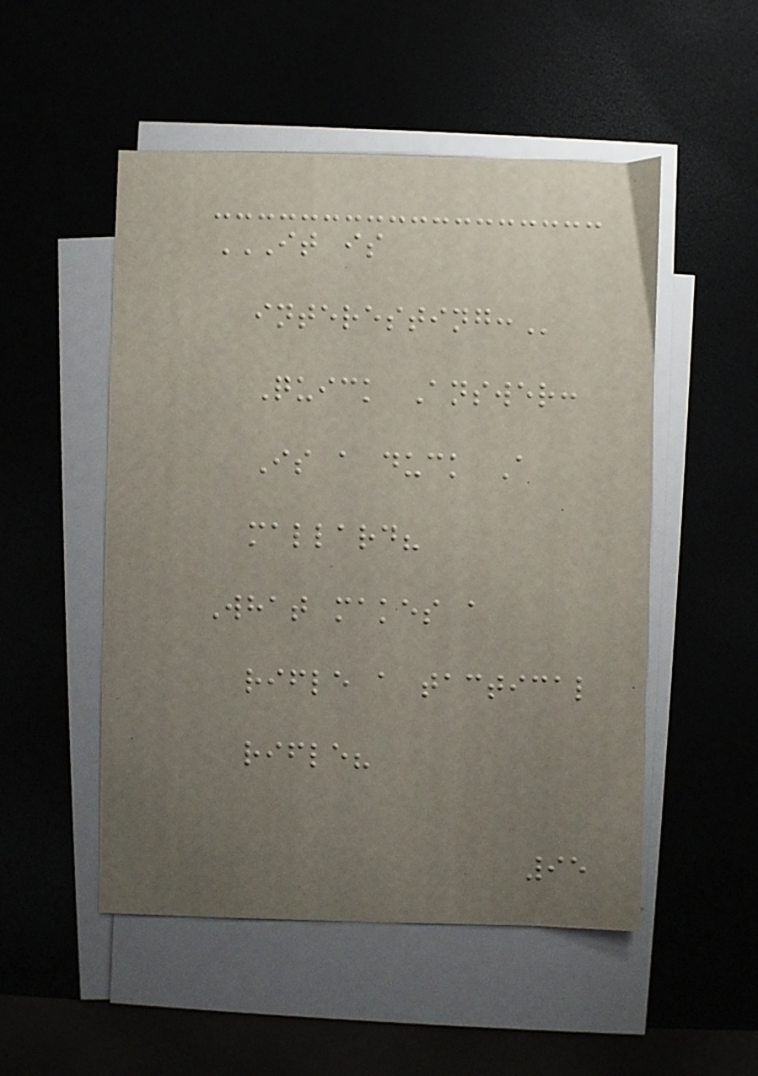IT IS
INTERESTING:
Quick Answer:
Is a duck A
mallard?
What makes a
rifle a tactical
rifle?
95
